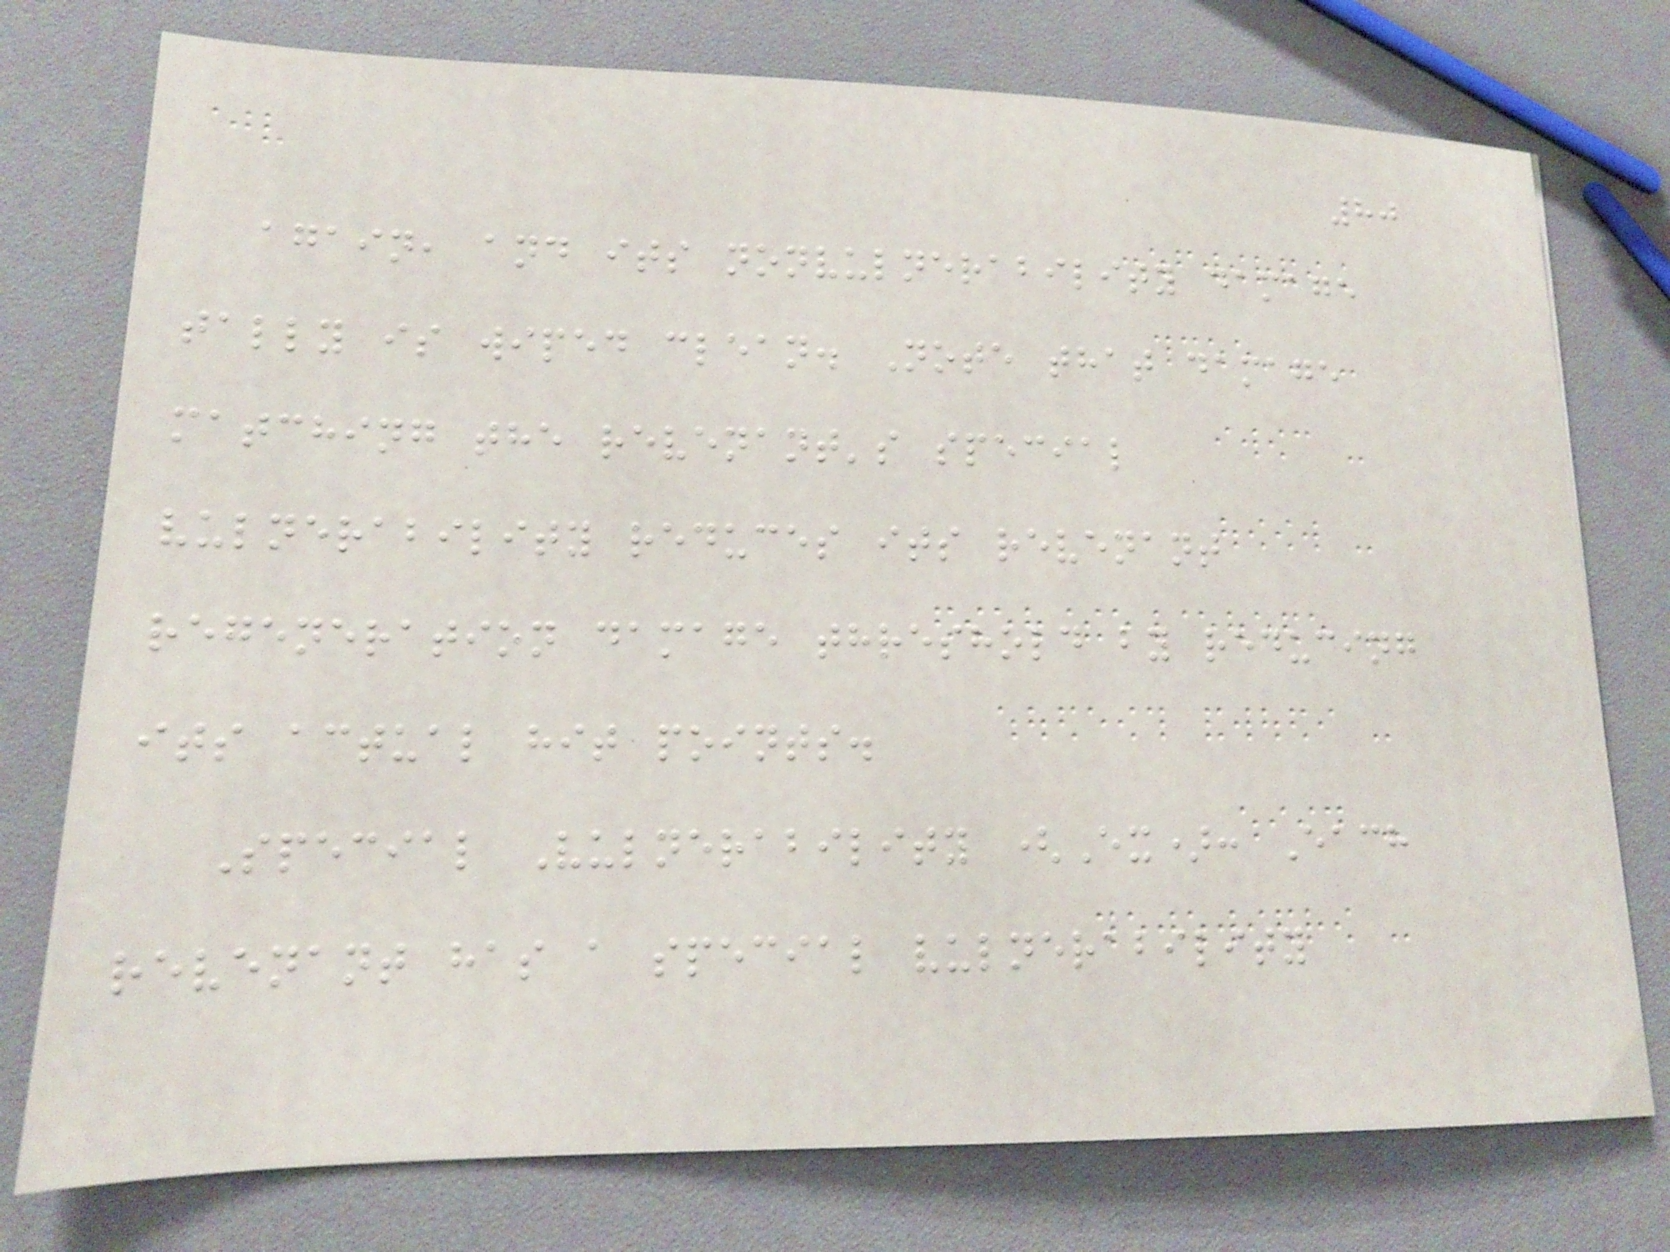80
again, and its nonvulnerability damage
tally is wiped clean. Note that damage
matching the revenant's special
vulnerability reduces its revenant
regeneration damage threshold by reducing
its actual hit points.
Special Vulnerability (Ex): Each
revenant has a special vulnerability
